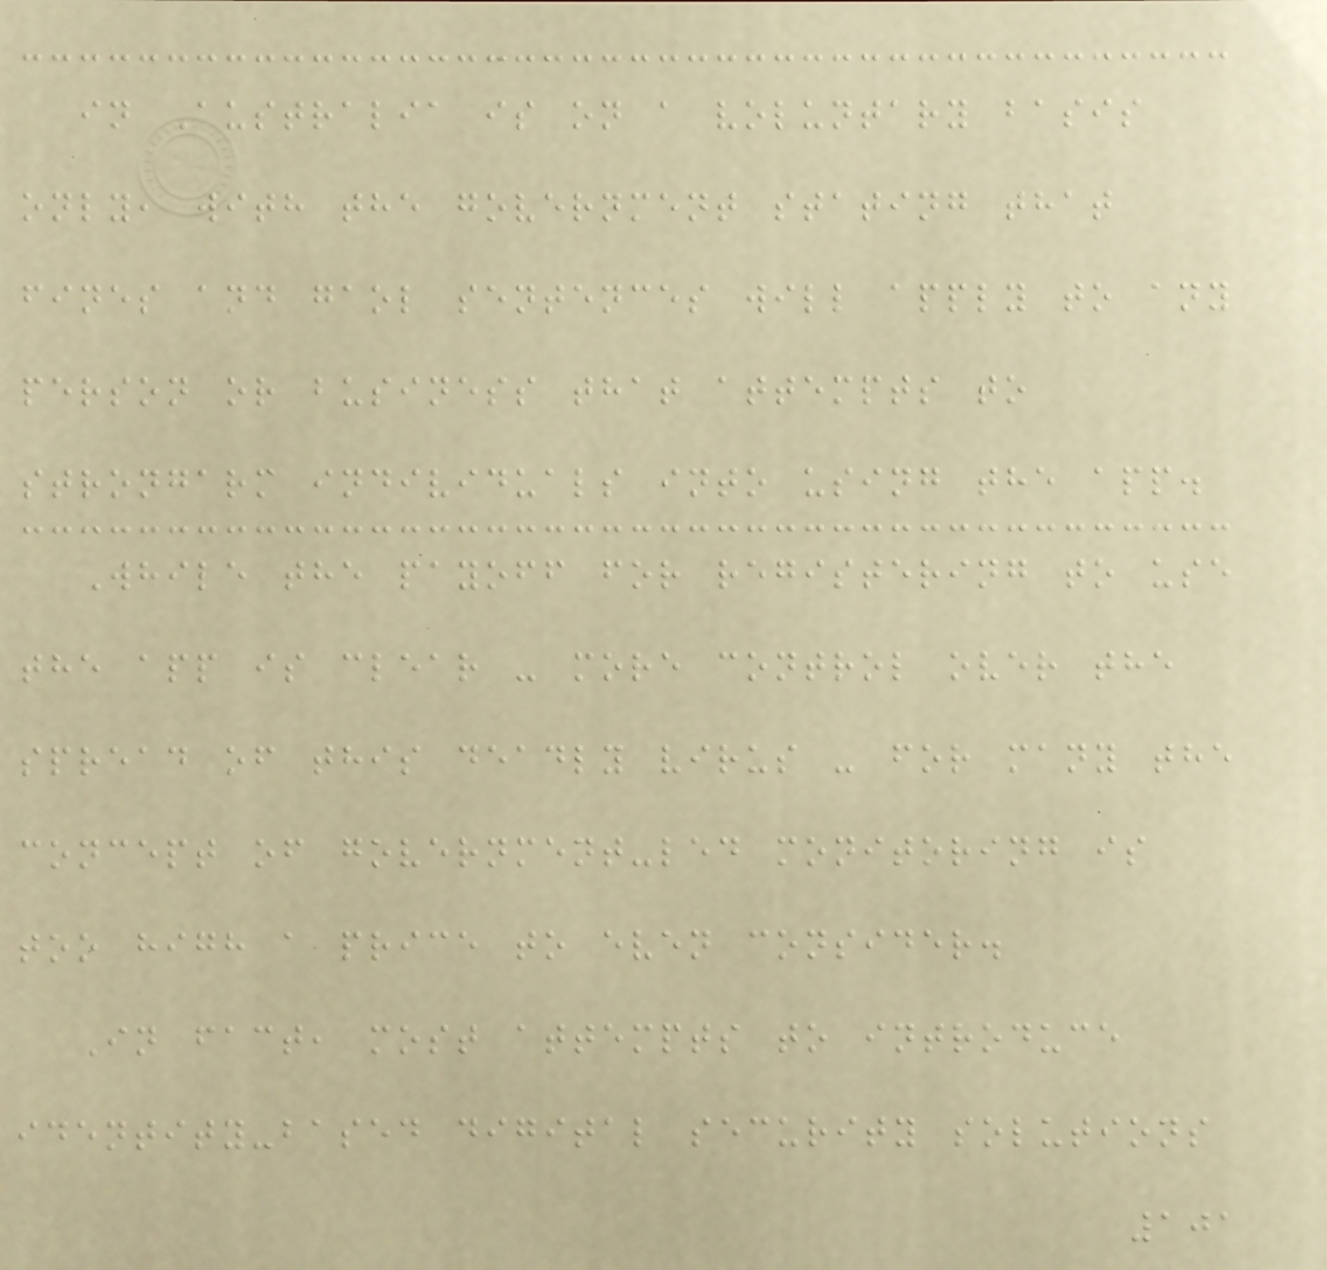in Australia is on a voluntary basis
only, with the government stating that
fines and gaol sentences will apply to any
person or business that attempts to
strongarm individuals into using the app.
While the payoff for registering to use
the app is clear - more control over the
spread of this deadly virus - for many the
concept of government-led monitoring is
too high a price to even consider.
In fact, most attempts to introduce
identity-based digital security solutions
101
